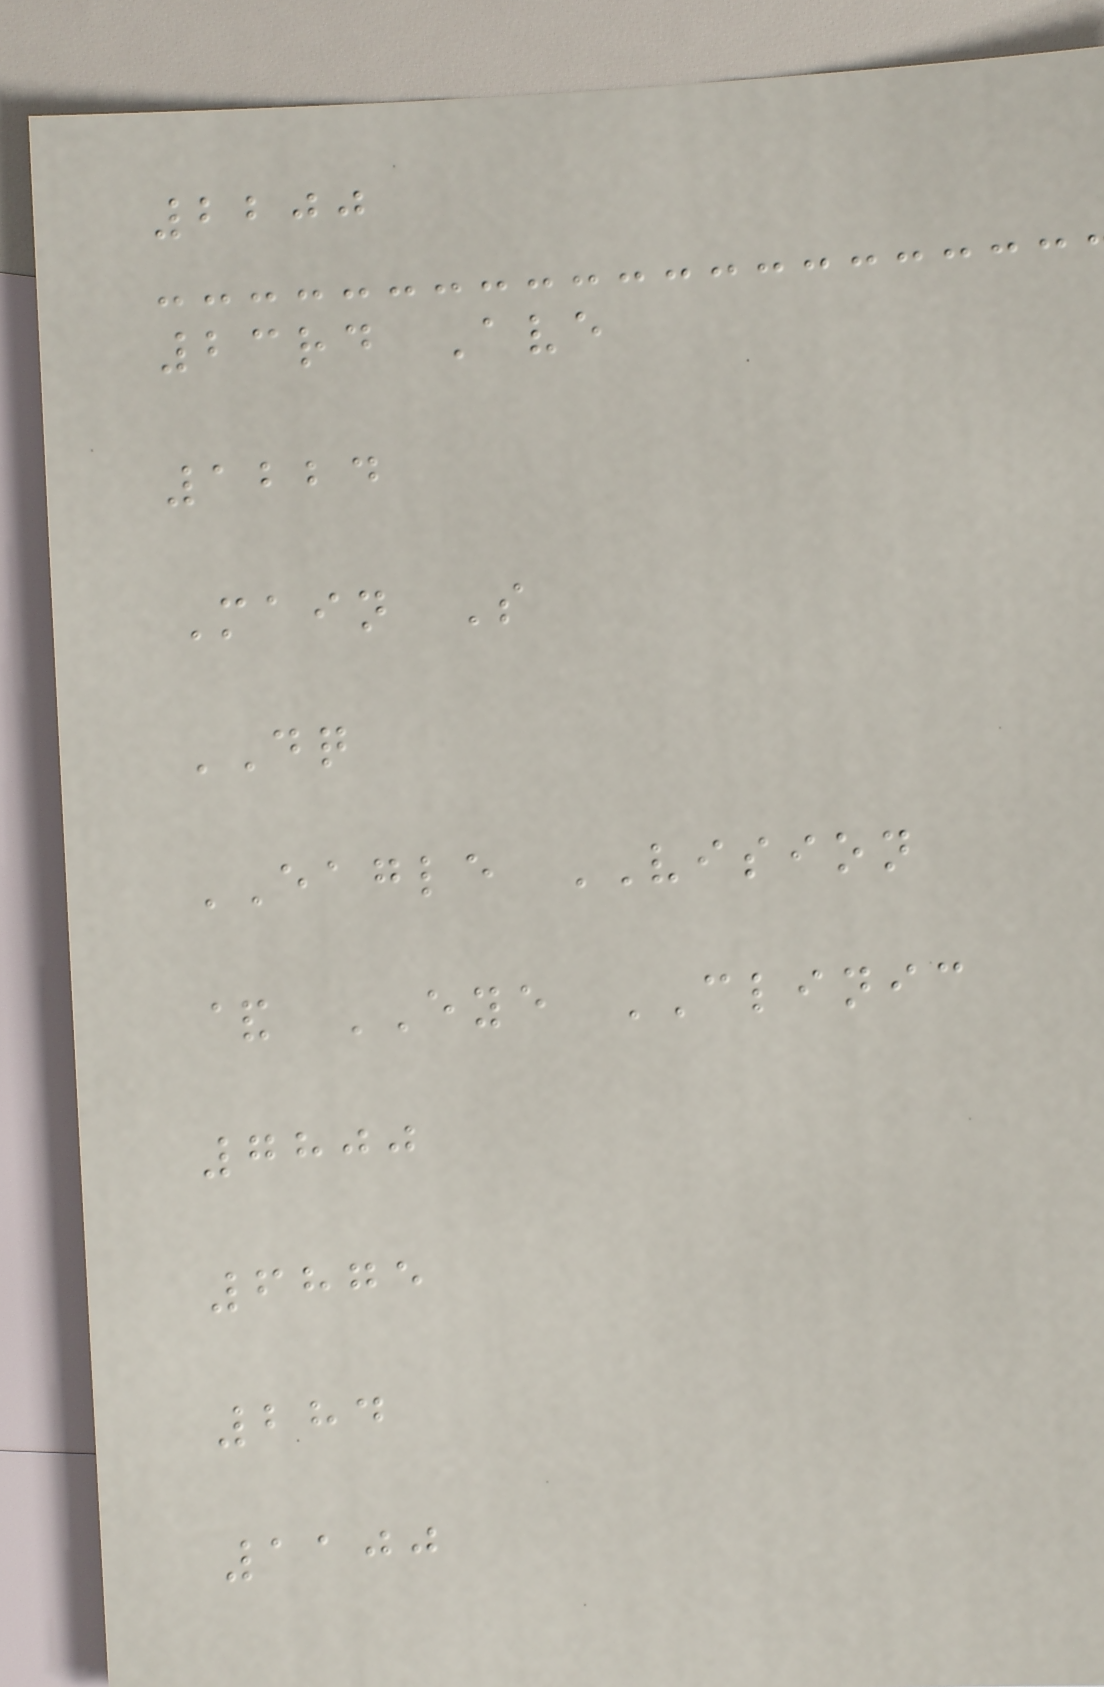2200
23rd Ave
1224
Main S
DQ
EAGLE VISION
& EYE CLINIC
7800
6875
284
1100
